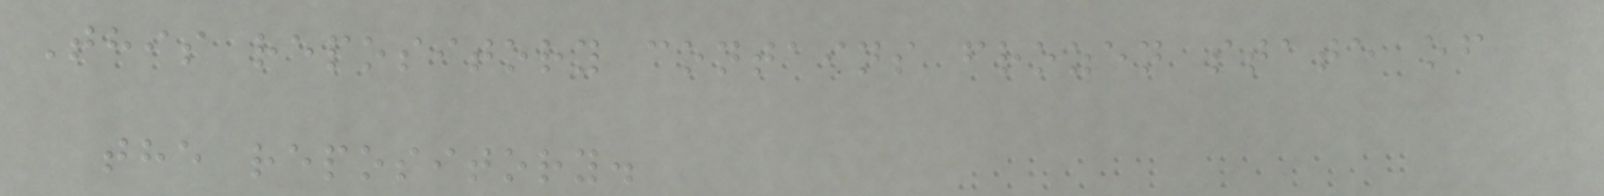This repository contains frozen state of
the repository.
